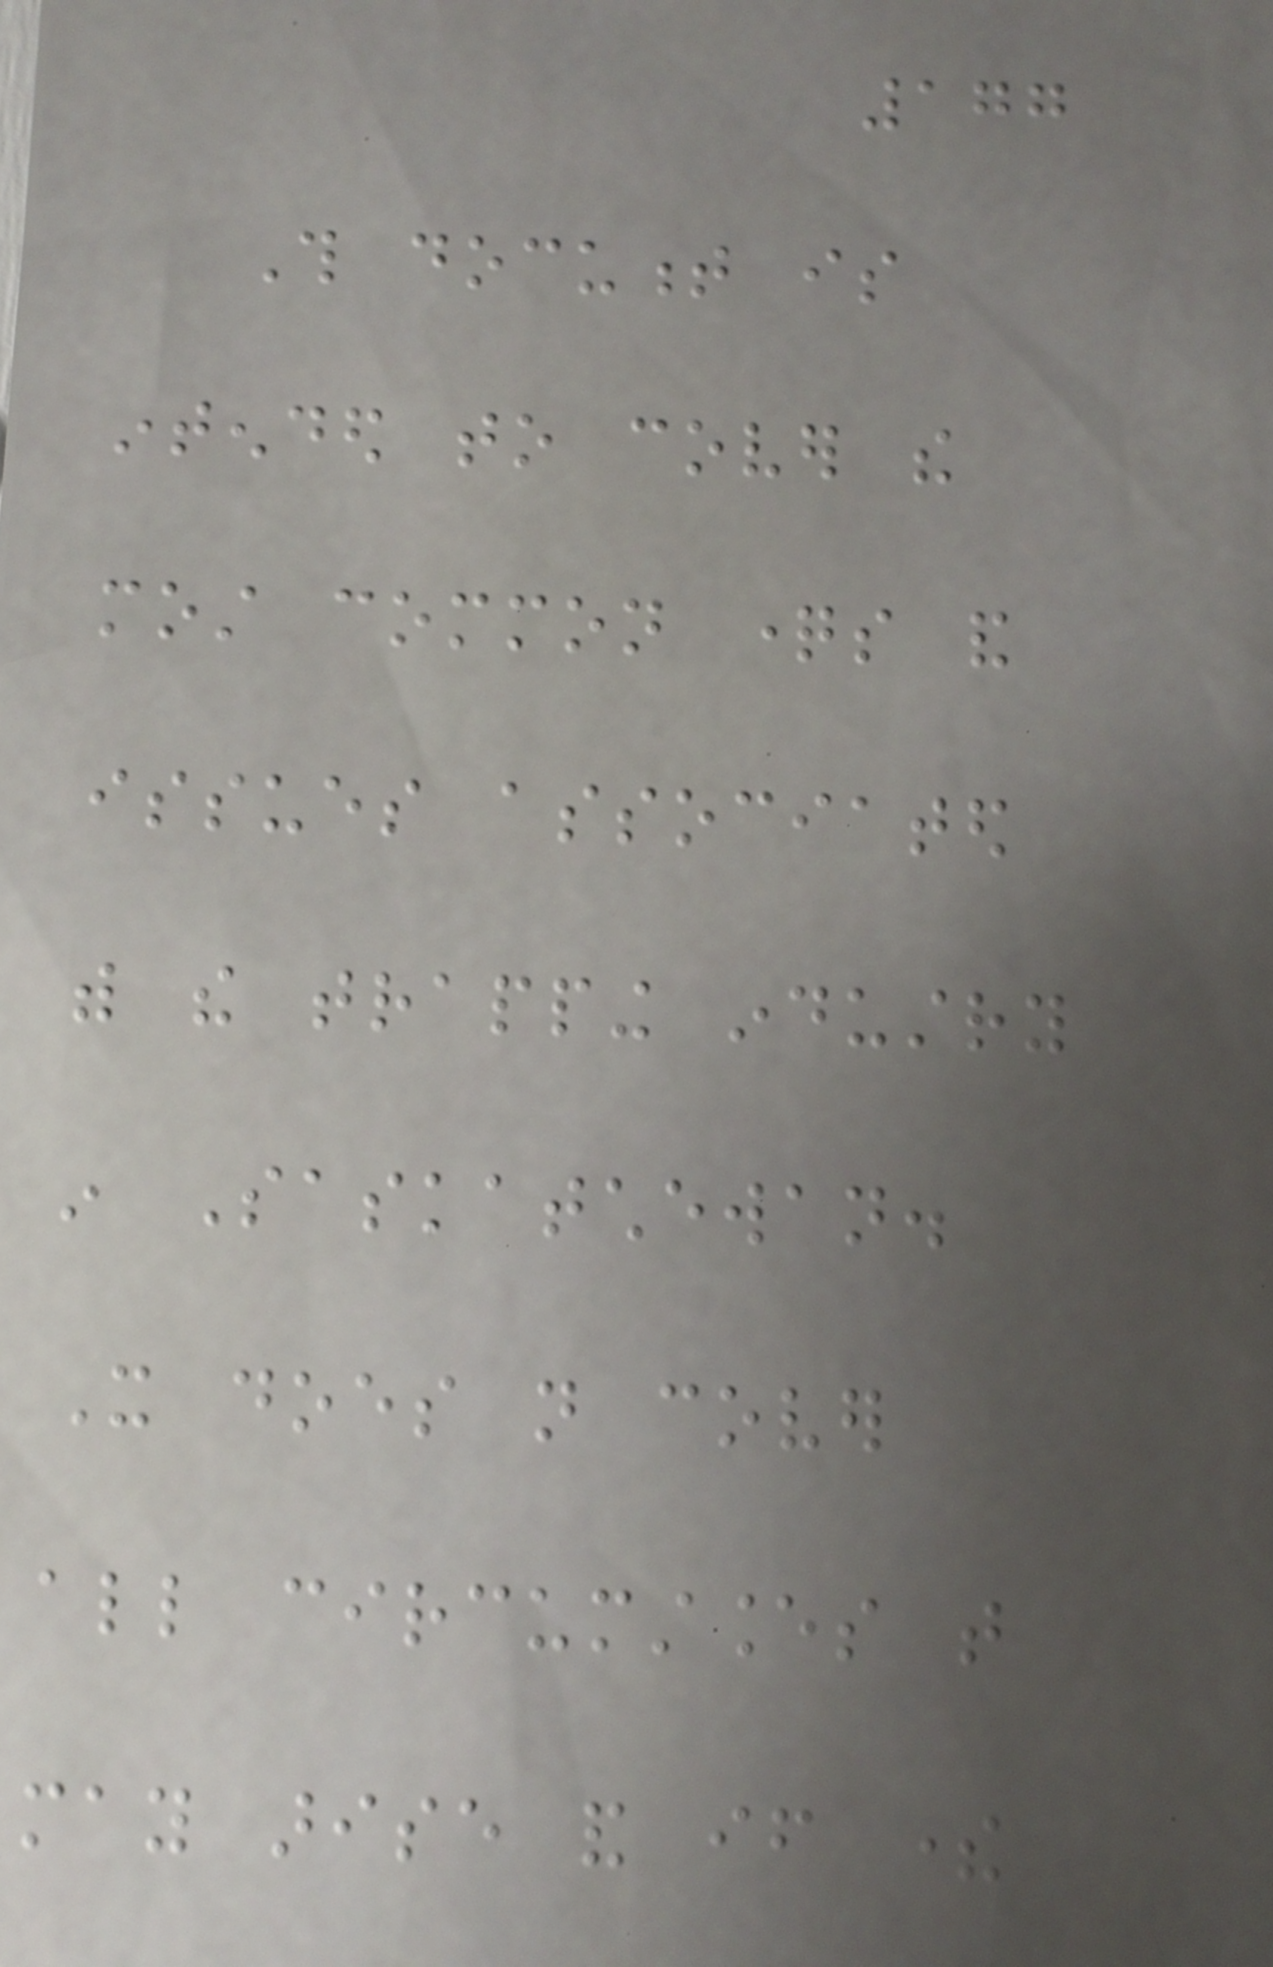177
This document is
intended to cover the
most common questions and
issues associated
with the trapping industry
in Saskatchewan.
It does not cover
all circumstances that
may arise and if there
